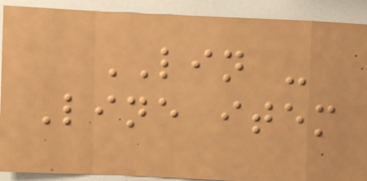LIN -
Line item
